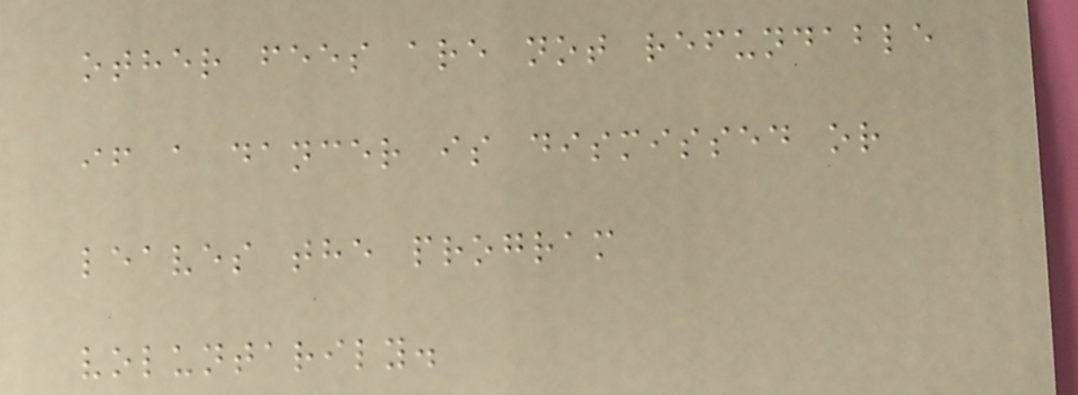other fees are not refundable
if a dancer is dismissed or
leaves the program
voluntarily.
